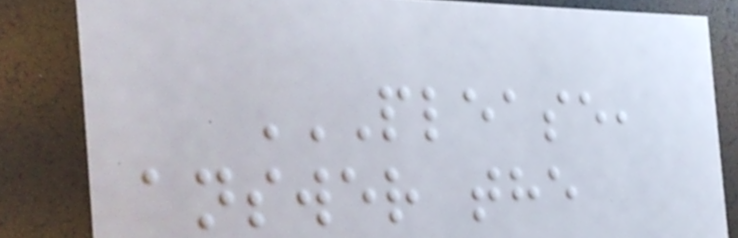PLEASE,
ANSWER THE
